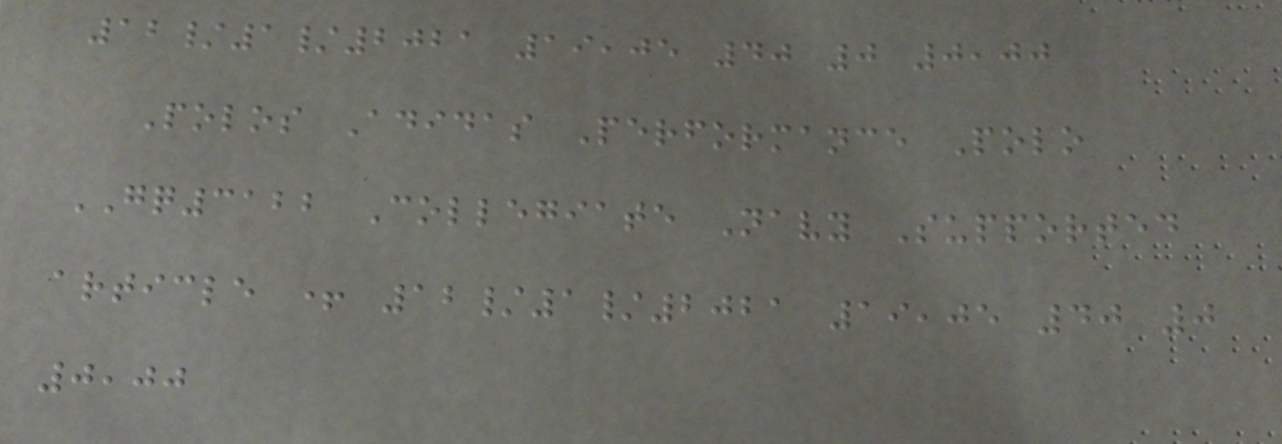12/1/2021 19,05 40 0 0,00
Polos Adidas Performance Polo
GQ3122 Collegiate Navy Supported
article + 12/1/2021 19,05 40 0
0,00
